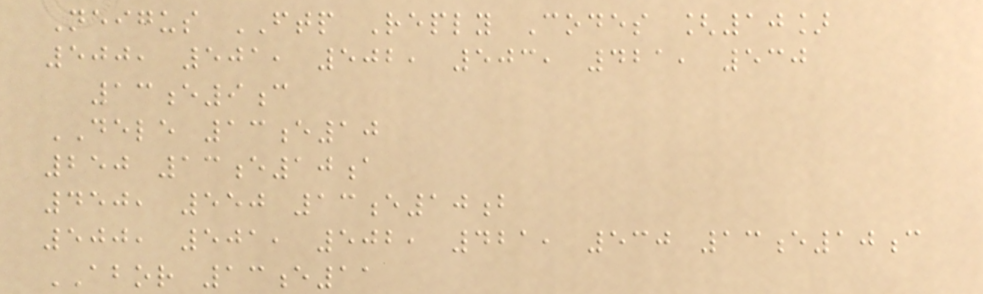Neigus FTP Reply Codes [10]
500, 501, 502, 503, 421, 530
13e9c
DELE 13e10
250 13e10a
450, 550 13e10b
500, 501, 502, 421, 530 13e10c
ABOR 13e11
